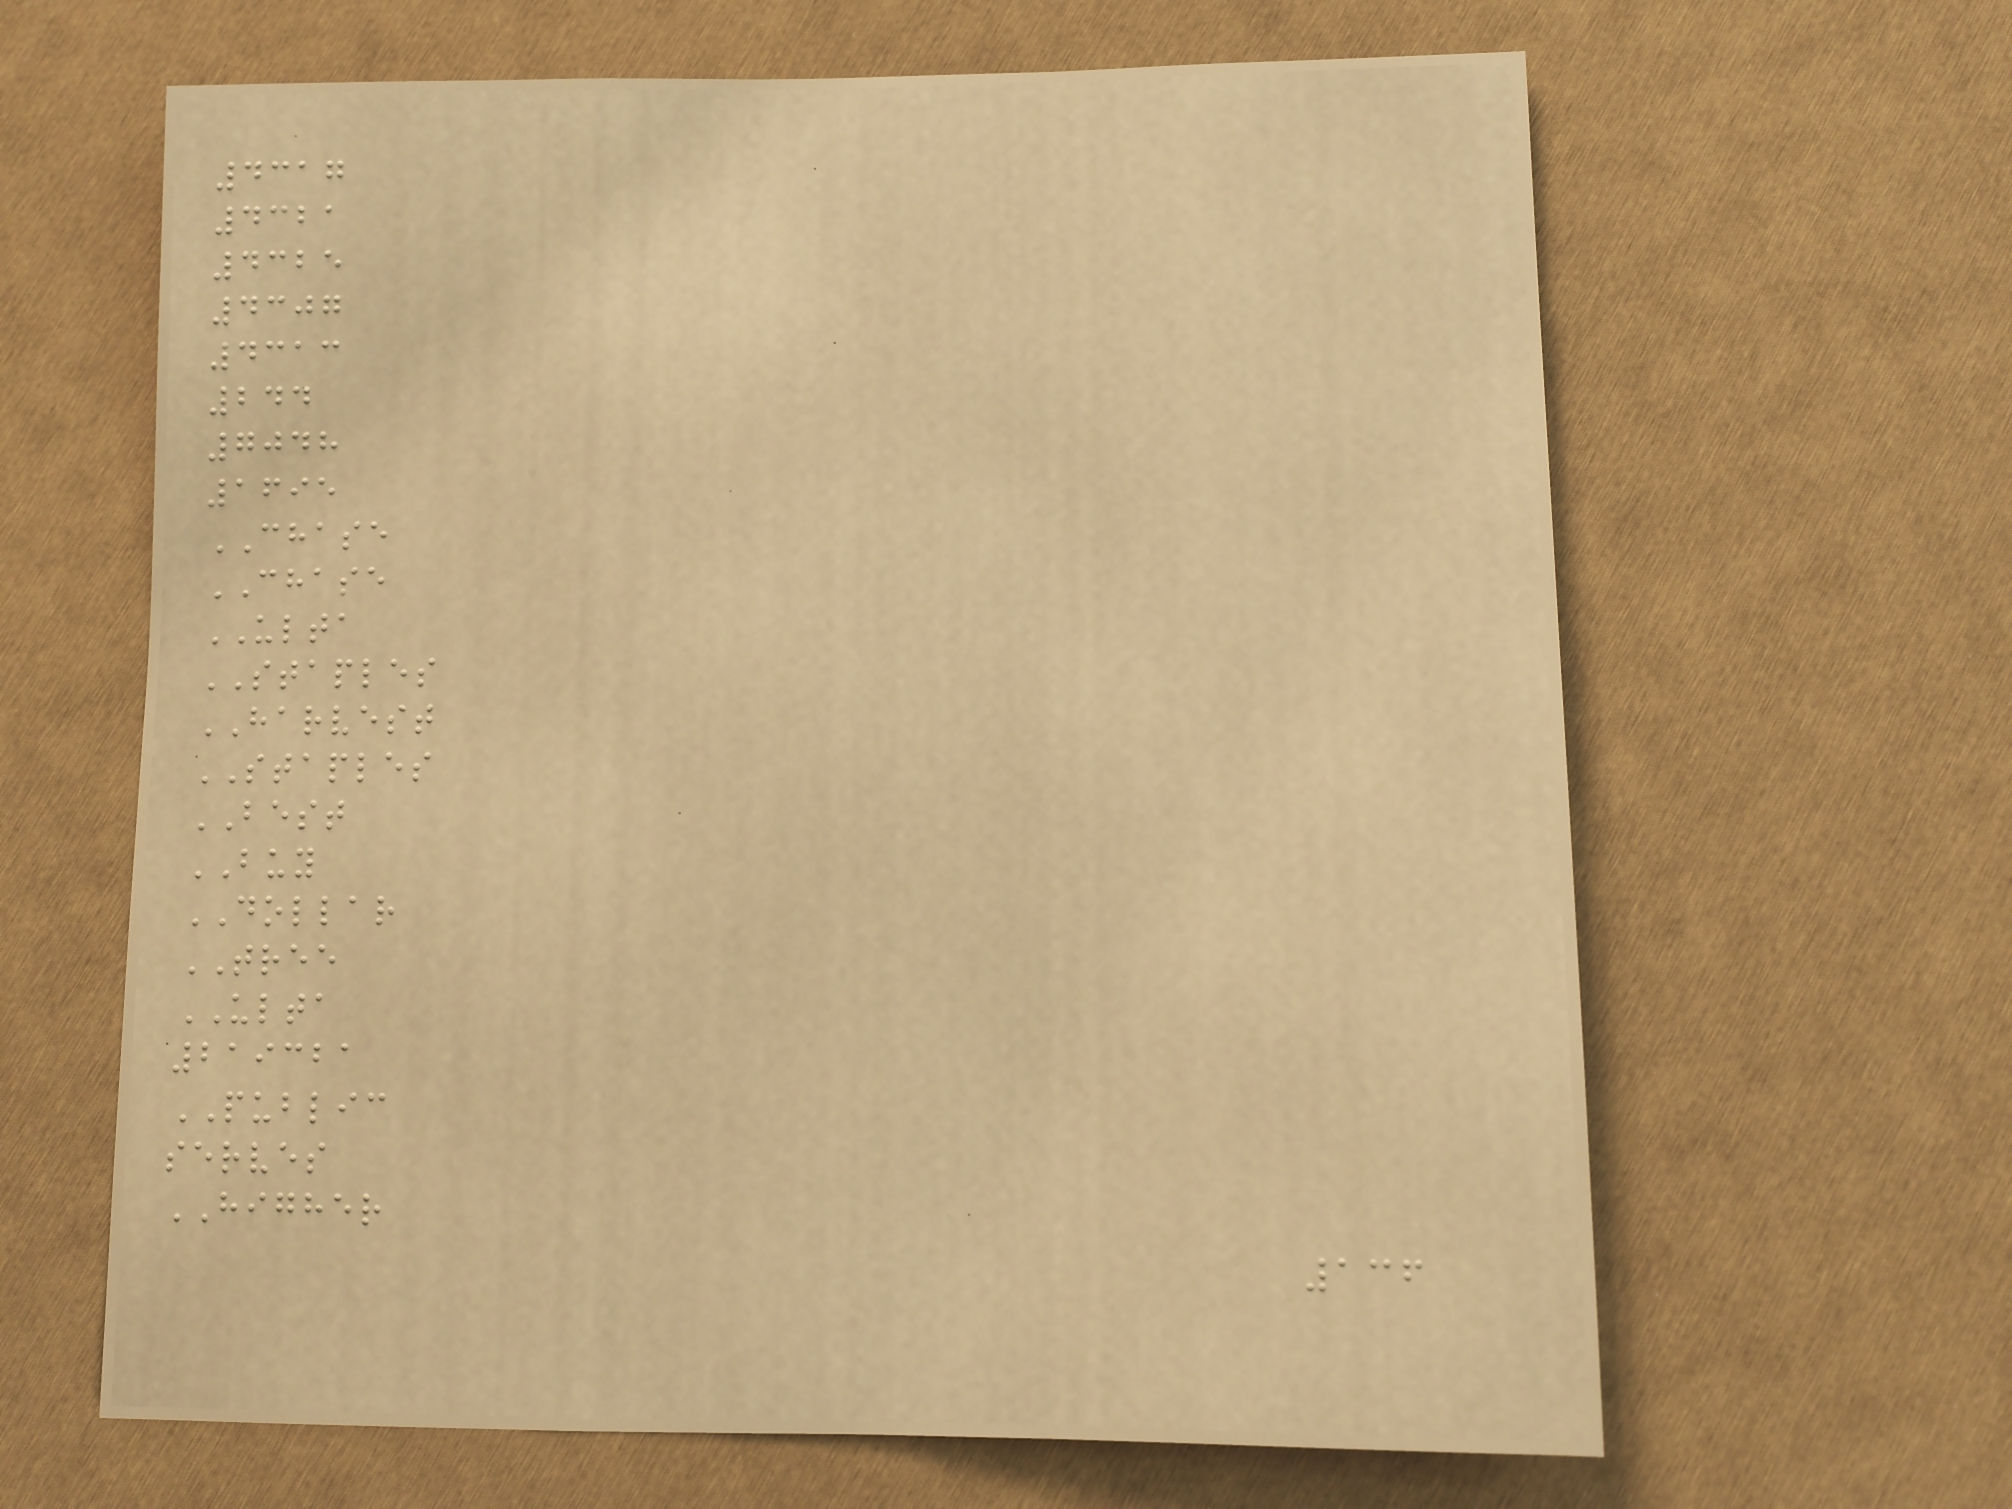4317
4321
4325
4307
4313
244
7048
1695
CHASE
CHASE
ULTA
STAPLES
HARVEST
STAPLES
BEST
BUY
DOLLAR
TREE
ULTA
219321
PUBLIC
serves
HIGHER
136
